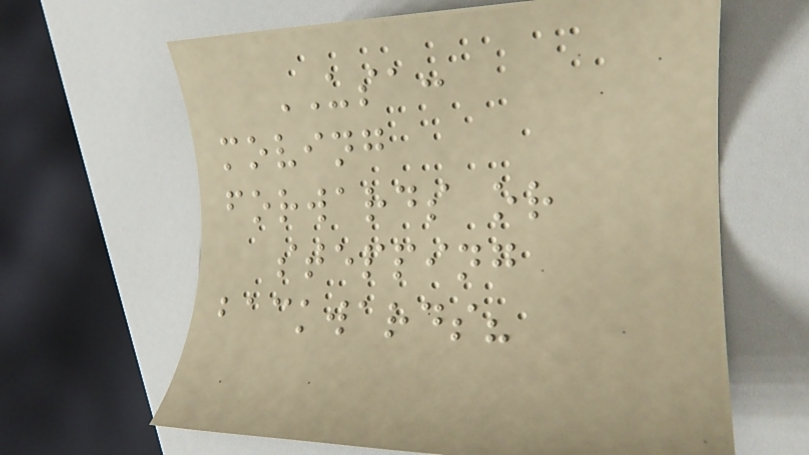USA:
moving
forwards or
stepping
backwards?
